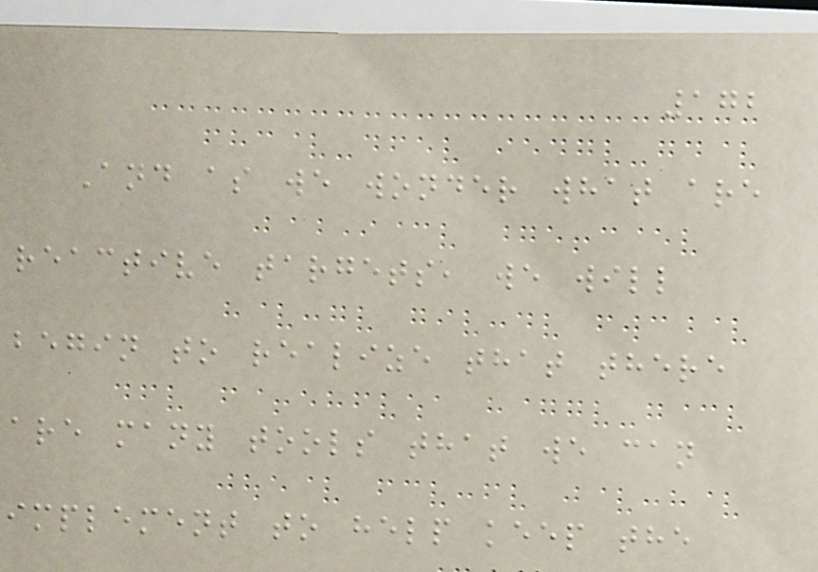172
And as we wonder what are
reactive targets, we will
begin to realize that there
are many tools that we can
implement to help keep the
